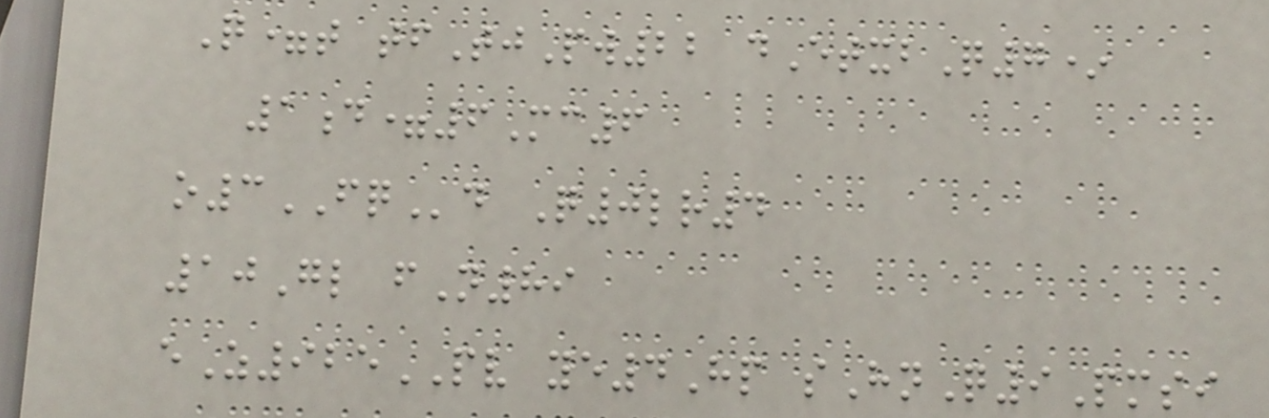Q=t tfTjPw22 dEtxbQ7*
1d=6Mc6
o3FQd Q0lr4
10Gl fN89
eZ925PV ye4Hp sHnQ9Pmsi
